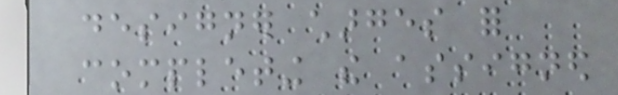designer charges for
completing the assigned
